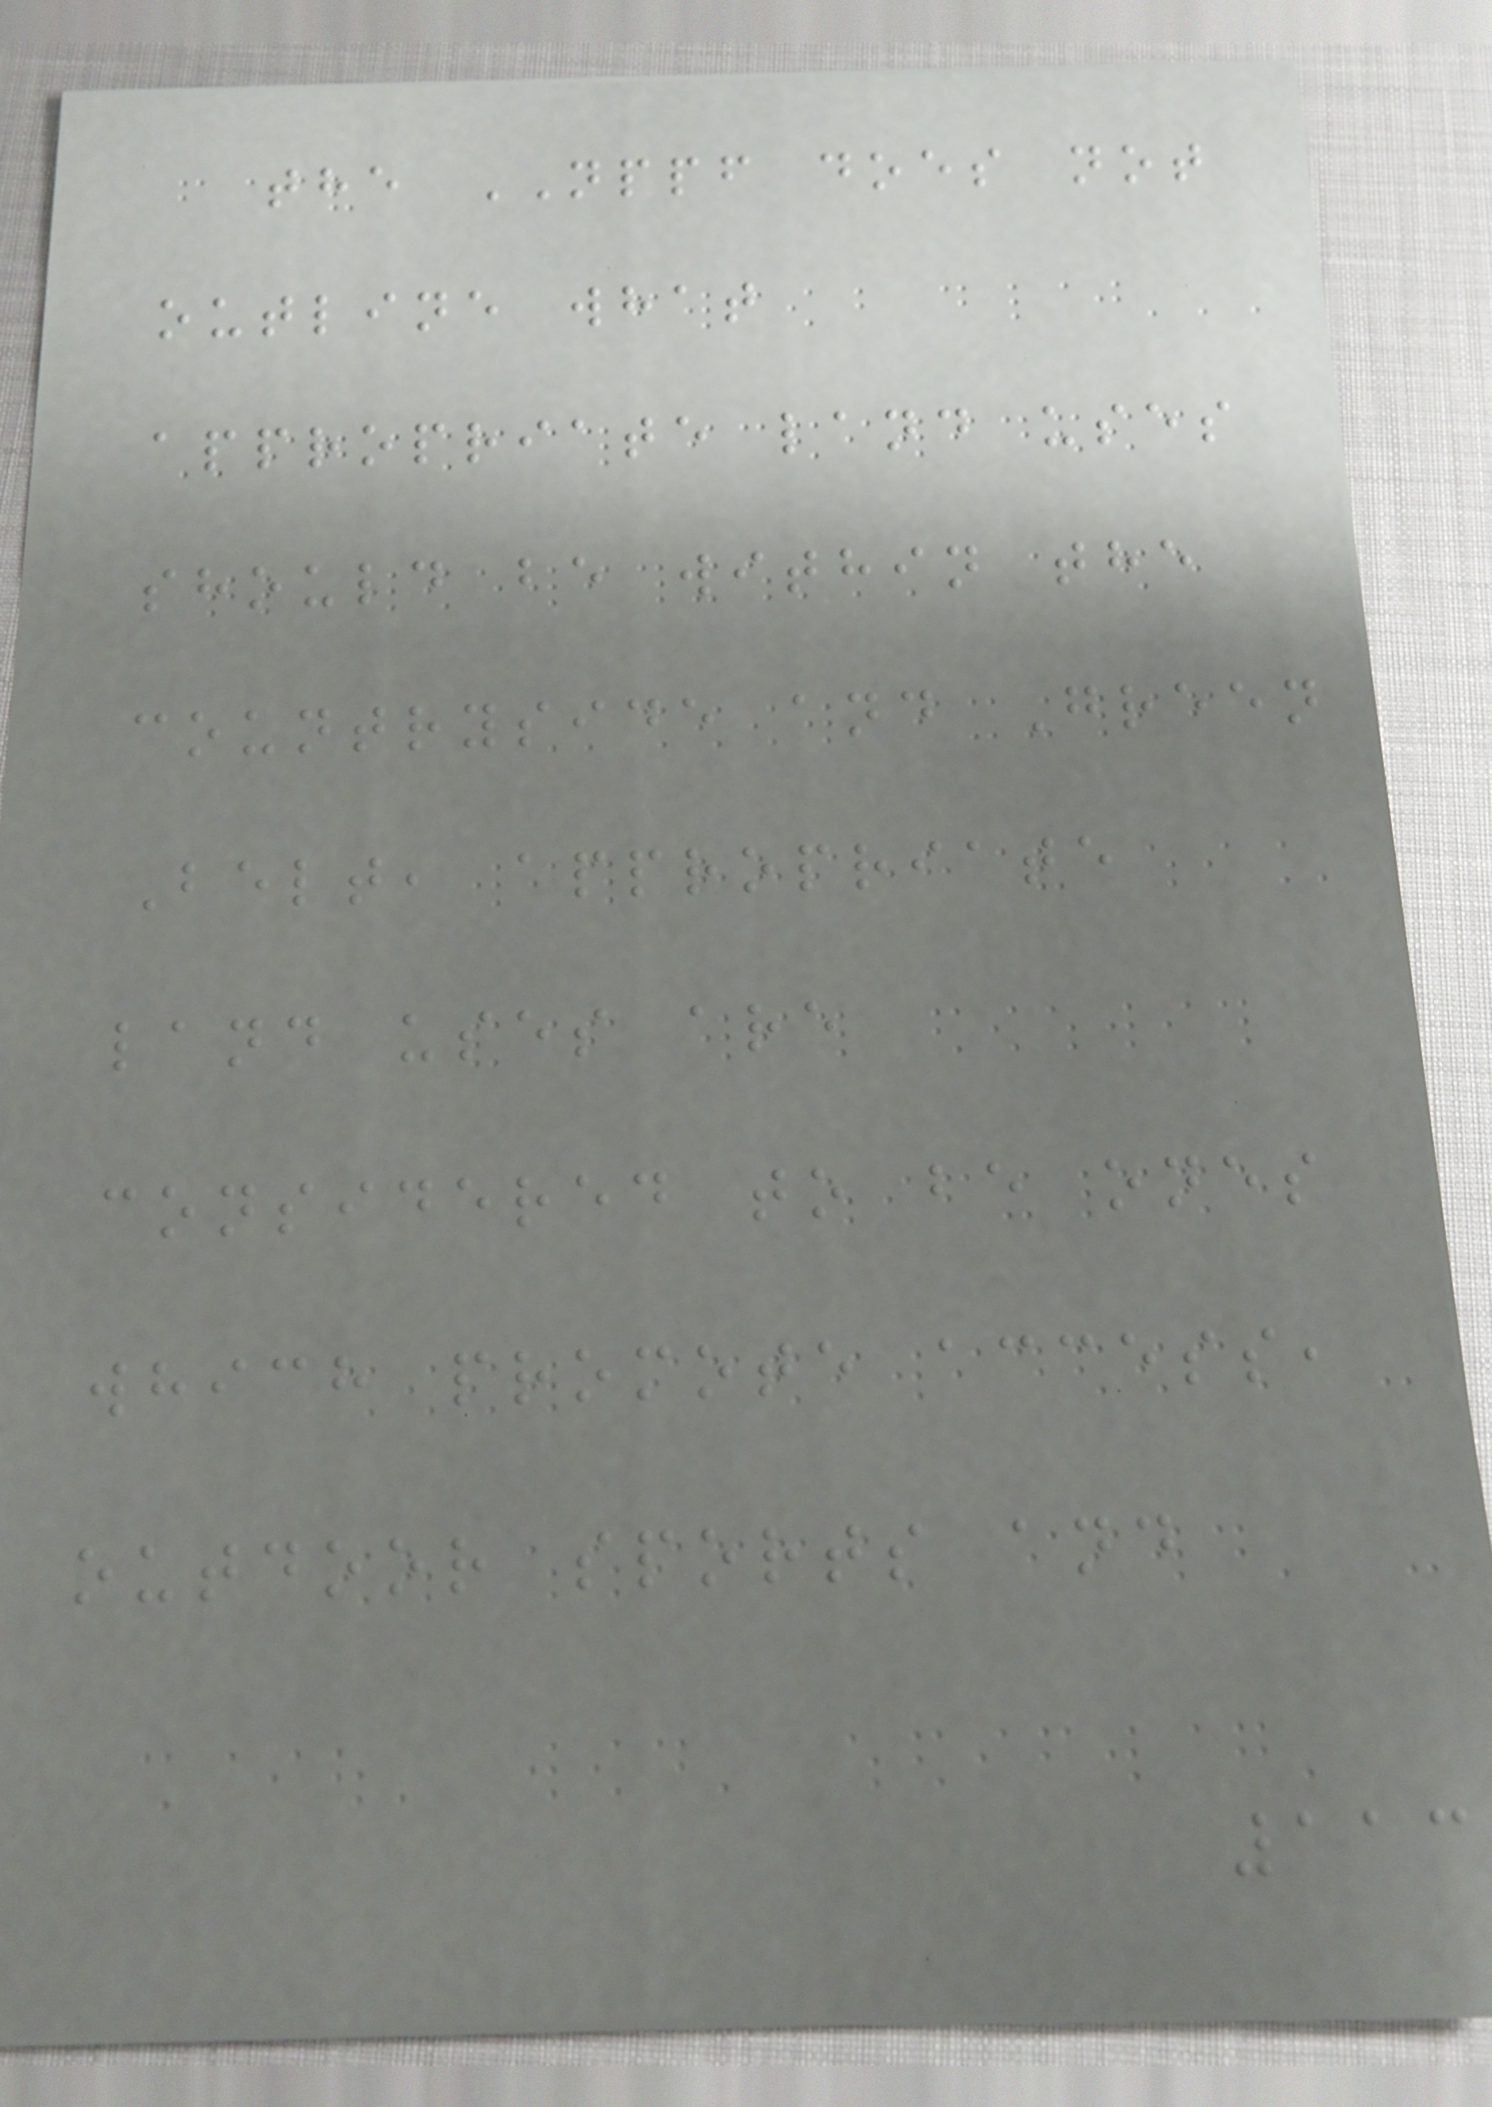the NPPF does not
outline what
appropriate land uses
should be within the
countryside and Green
Belt, appropriate
land uses are
considered to be ones
which promote access,
outdoor sports and
113
